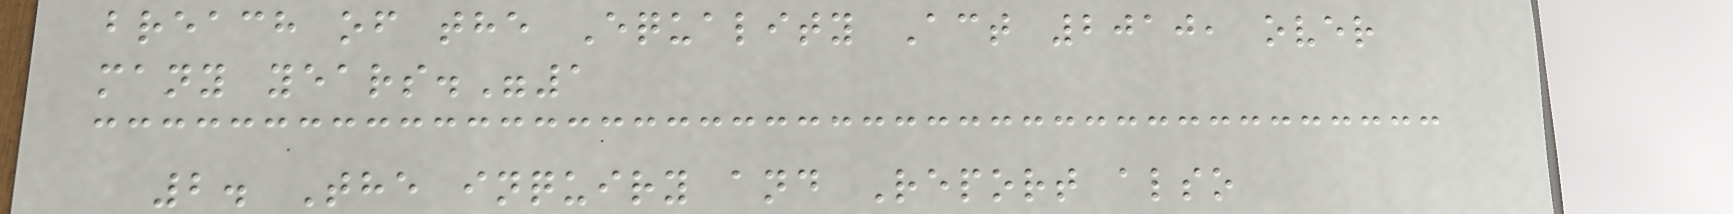breach of the Equality Act 2010, over
many years."1
2. The inquiry and Report also
